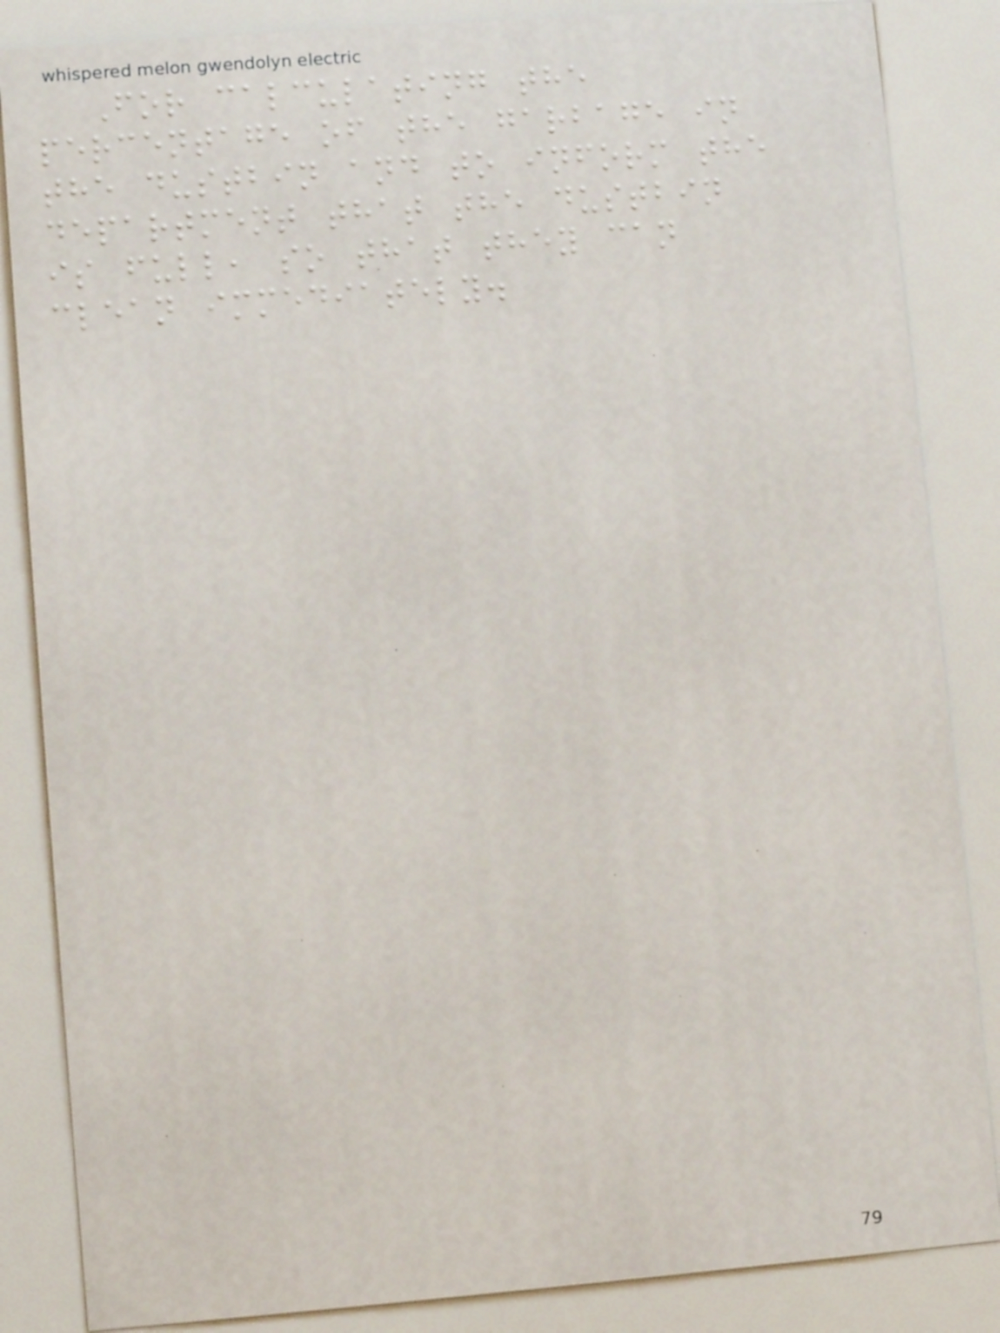For calculating the
percentage of the garbage in
the dustbin and to inform the
department that the dustbin
is full, so that they can
clean immediately.
